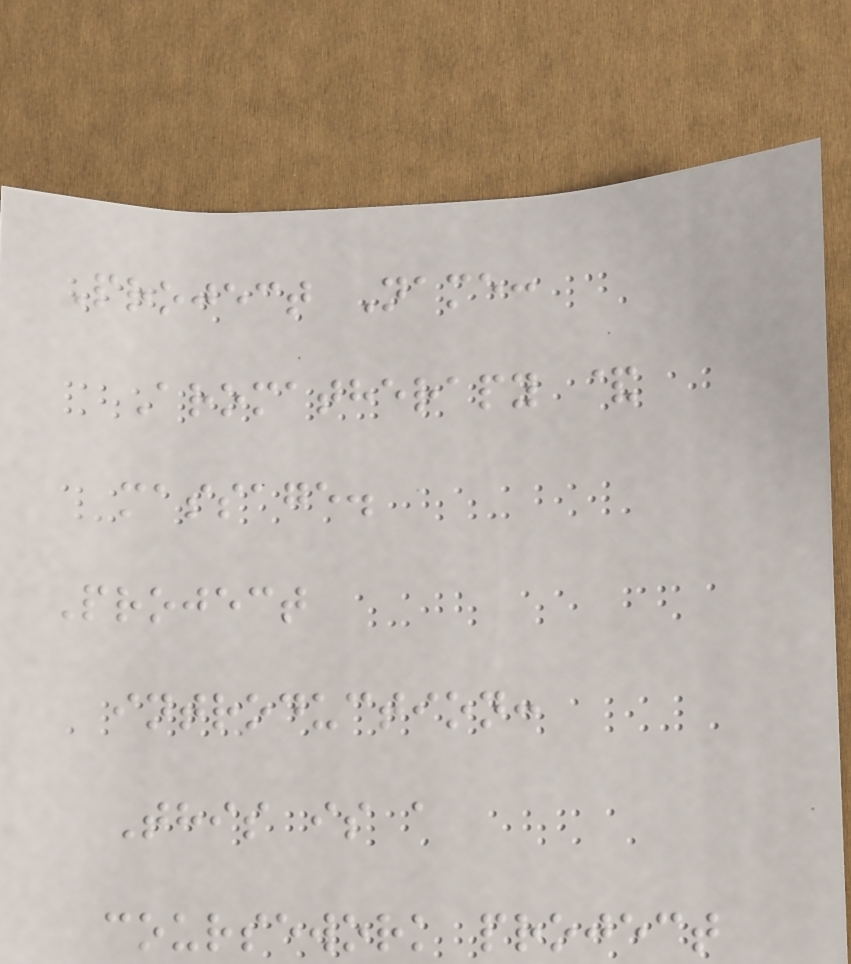Project Name:
Aromatherapy &
massage.
Project
introduction:
This is a
coursework project
